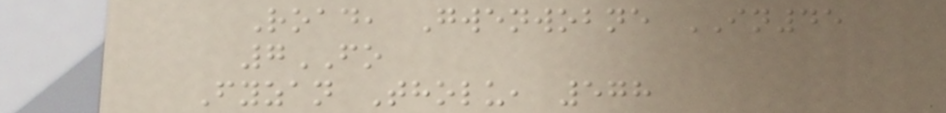Road, Gwenwobne IN45
7FO
Fyzan Tholu, 578
